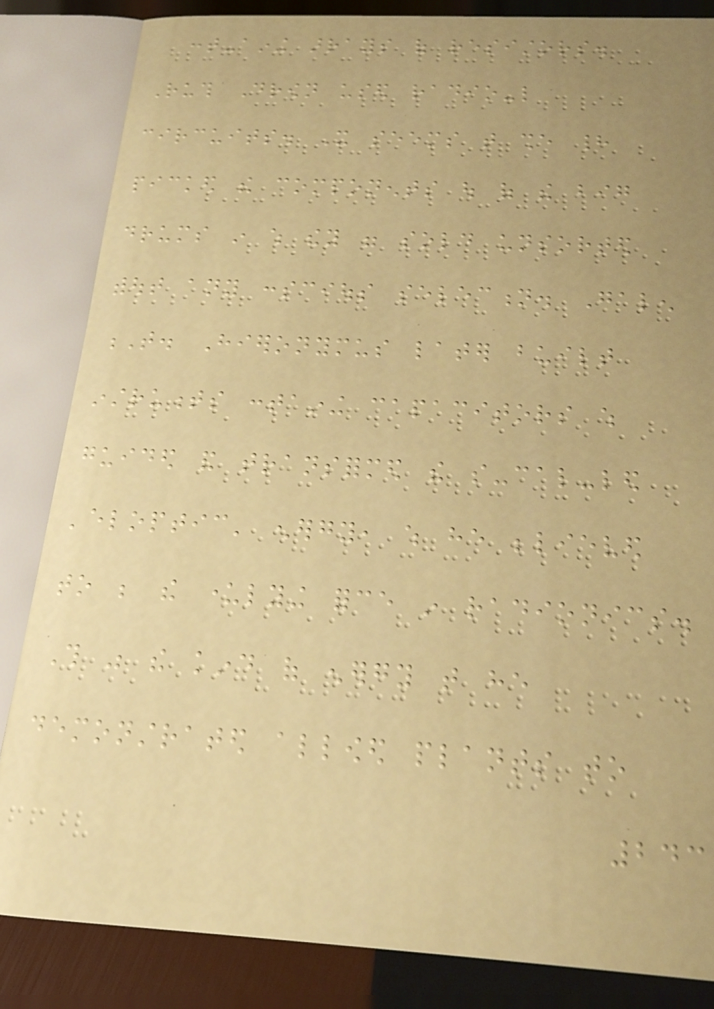cont-aining arrays of resistors.
Ruth Drown used radio-like
circuits. It seems that she had
picked the components out of the big
drums in which they were sold unsorted
without any conscious selection. Galen
T. Hieronymus later built
instruments containing capacitors which
guided and transformed the so-cal-led
'eloptic' energy, which he believed
to be the underlying force in radionics.
This was the kind of energy that he
demonstrated allowed plants to
243
